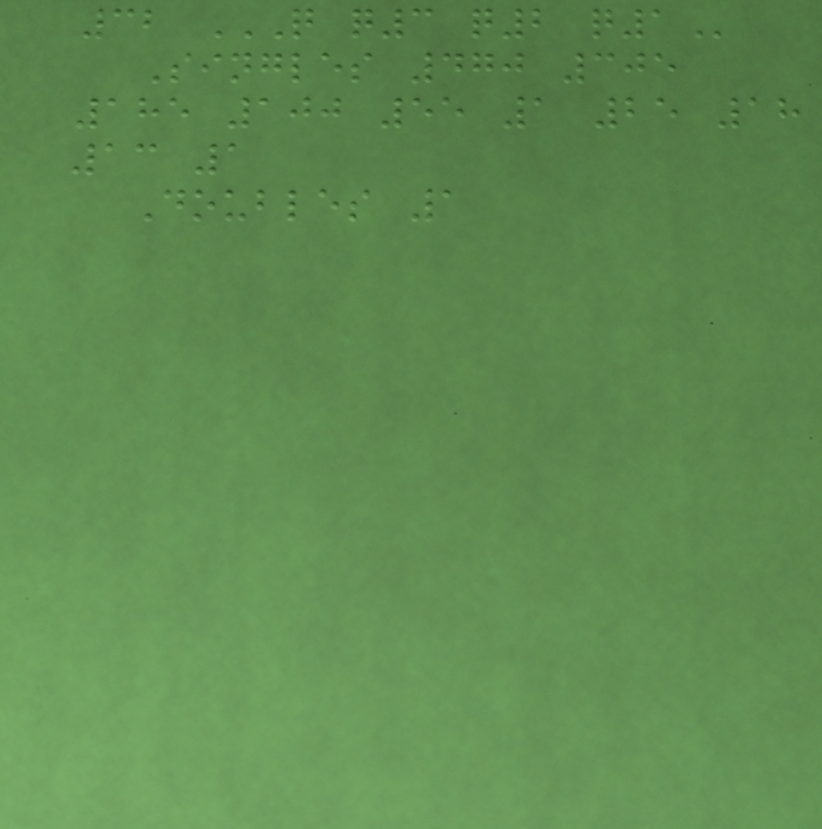32 Q Q3 Q2 Q1
Singles 470 305
185 100 55 1 25 18
13 1
Doubles 1
